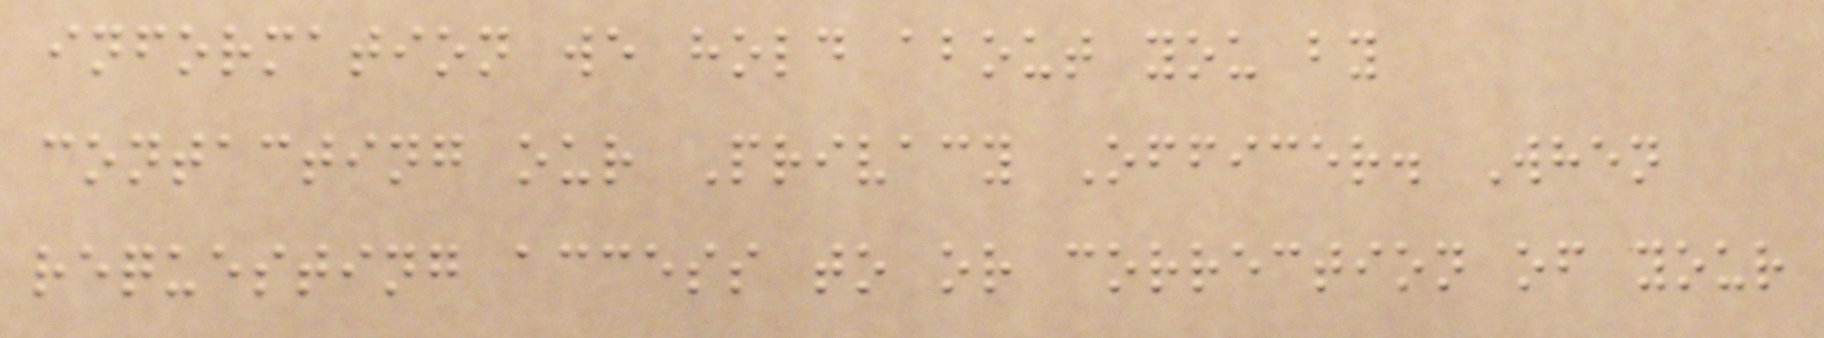information we hold about you by
contacting our Privacy Officer. When
requesting access to or correction of your
